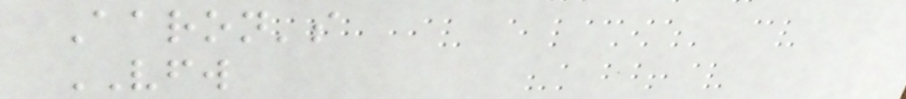Aaron's
VFW
